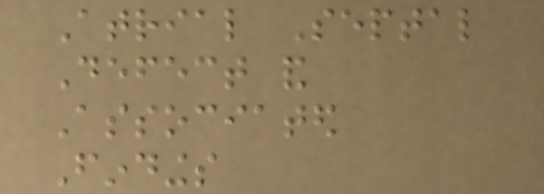Atrial Septal
Defect and
Associated
Findings
